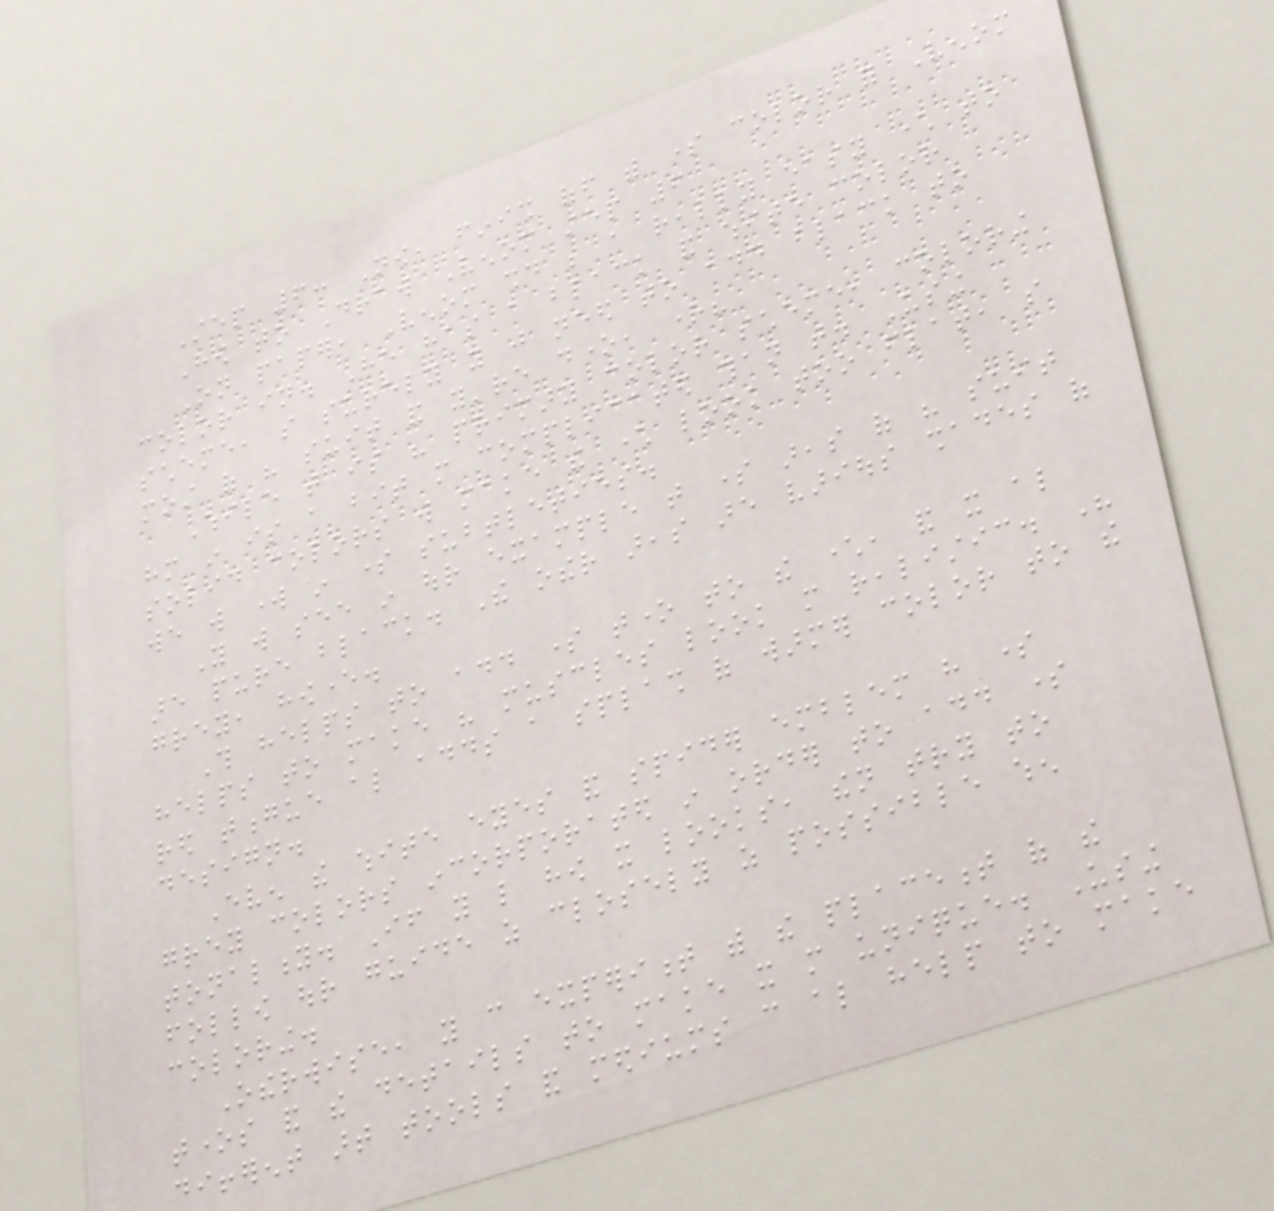Step 6: Now, finish off with some color for Venom
How to Draw Venom step 6
On paper, Venom should be a really easy character to
color in. He has a black and white color
scheme, so surely you just need to add black to
most of his suit and you're done, right?
While that is his primary color scheme, coloring
him in is a bit more complicated than that. Using
solid colors will make the character look too flat, so
we will work in some subtleties.
You will see in our example that some areas of his suit
are pure black. The other areas are various shades of
grey, however.
This helps to add some tone to the character, and it also
helps to make his muscles look more realistic. His
red tongue also adds a splash of warmer color to the
design.
Even the white eyes and spider emblem have some
grey colors incorporated in order to add some
tonality. If you like how it looks, then try to
follow our guide as closely as possible when
coloring.
Otherwise, you can experiment with the placement of the
tones and the details to make it more unique. Using
different art tools and mediums can also help to make
